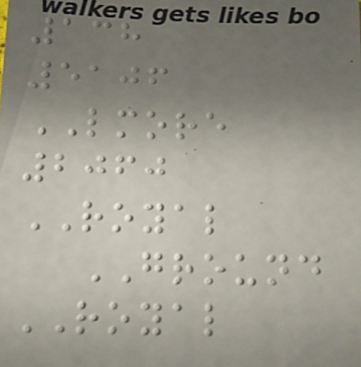138
5106
LMORE
2060
ROYAL
GROUND
ROYAL
